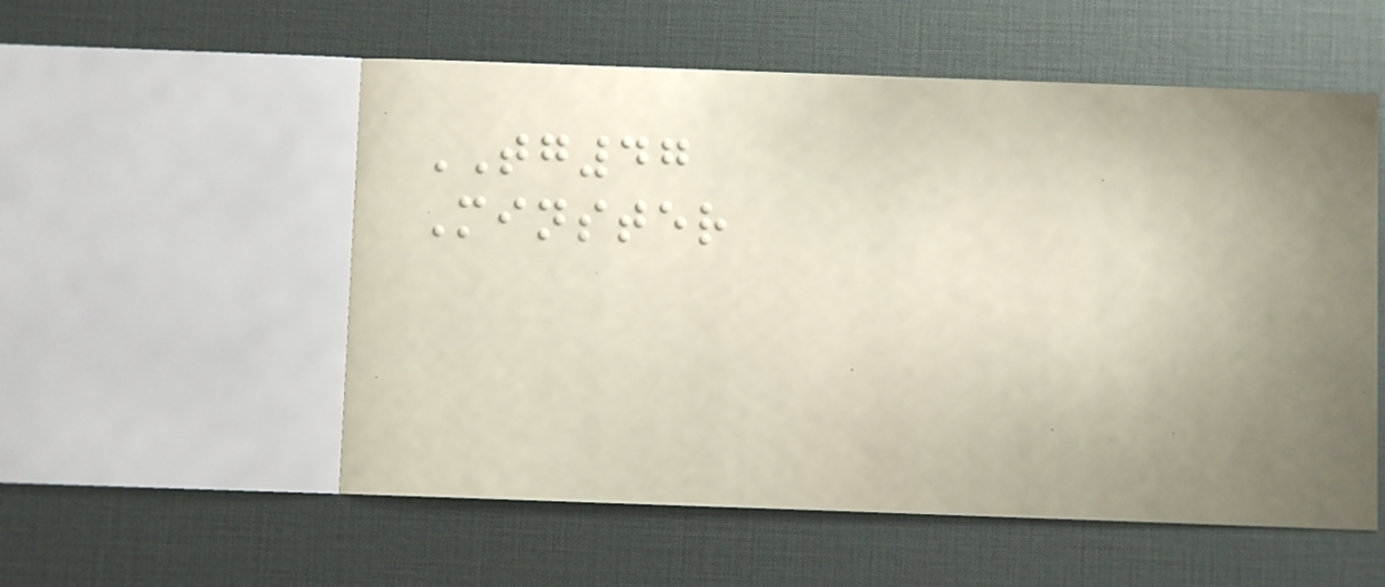TG47
Minster
